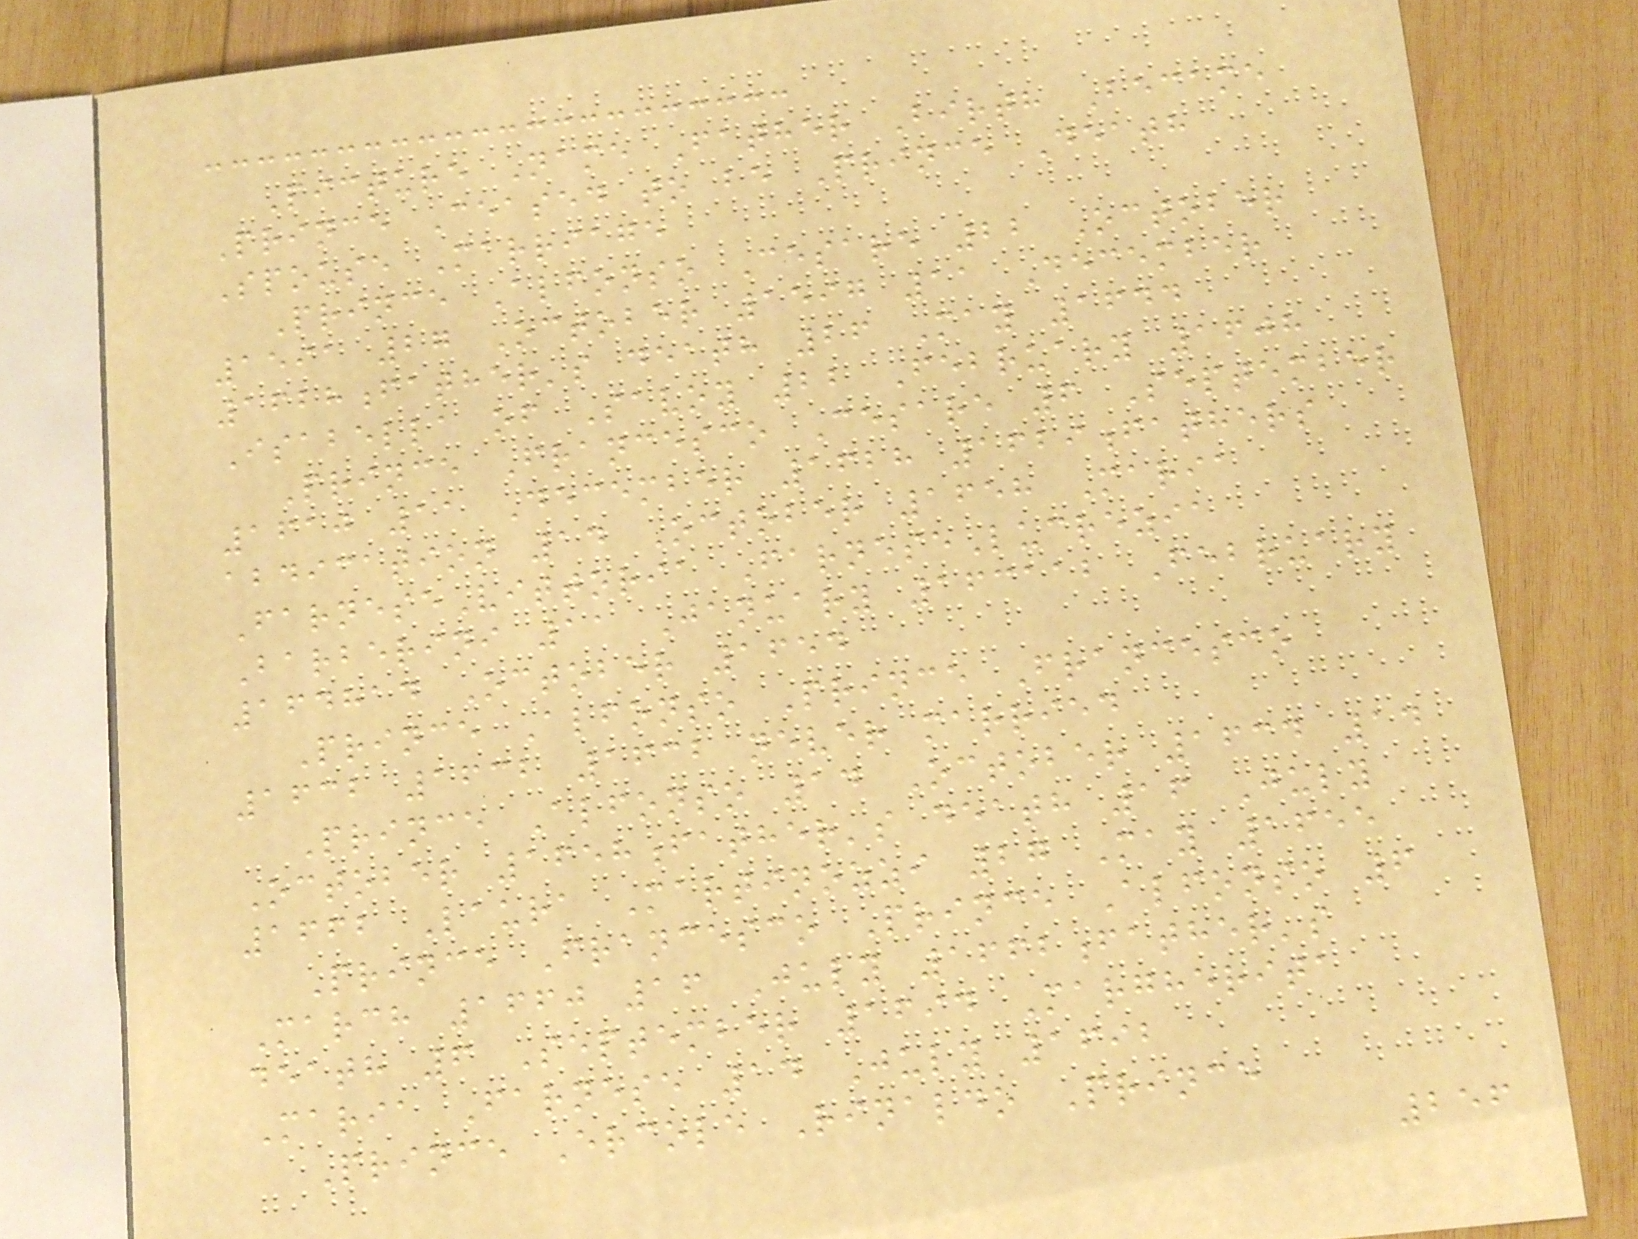Picture Name Father Birth Became
Prince Ceased to be Prince Death
Spouse Marriage
Prince Alfonso Cesare 22 October
1591 27 October 1597 11 December
1628father's death 26 May 1644
Isabella of Savoy 22 February 1608
Prince Francesco Cesare 6 September
1610 11 December 1628 1629fathers
abdication 14 October 1658 Maria
FarneseVittoria FarneseLucrezia
Barberini 11 January 163112 February
164814 October 1654
Prince Alfonso Prince Francesco
1632 1632 1632 never married
Prince Alfonso 14 October 1634 14
October 1658father's death 16 July
1662 Laura Martinozzi 27 May 1655
Prince Francesco Prince Alfonso 6
March 1660 16 July 1662father's
death 6 September 1694 Margherita
Maria Farnese 14 July 1692
Prince Ercole Rinaldo Prince
256
